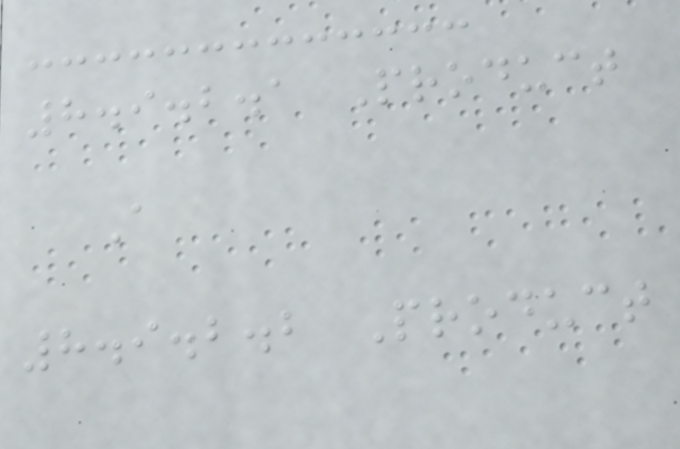8.9.2.1 Product
A
8.9.2.2 Product
